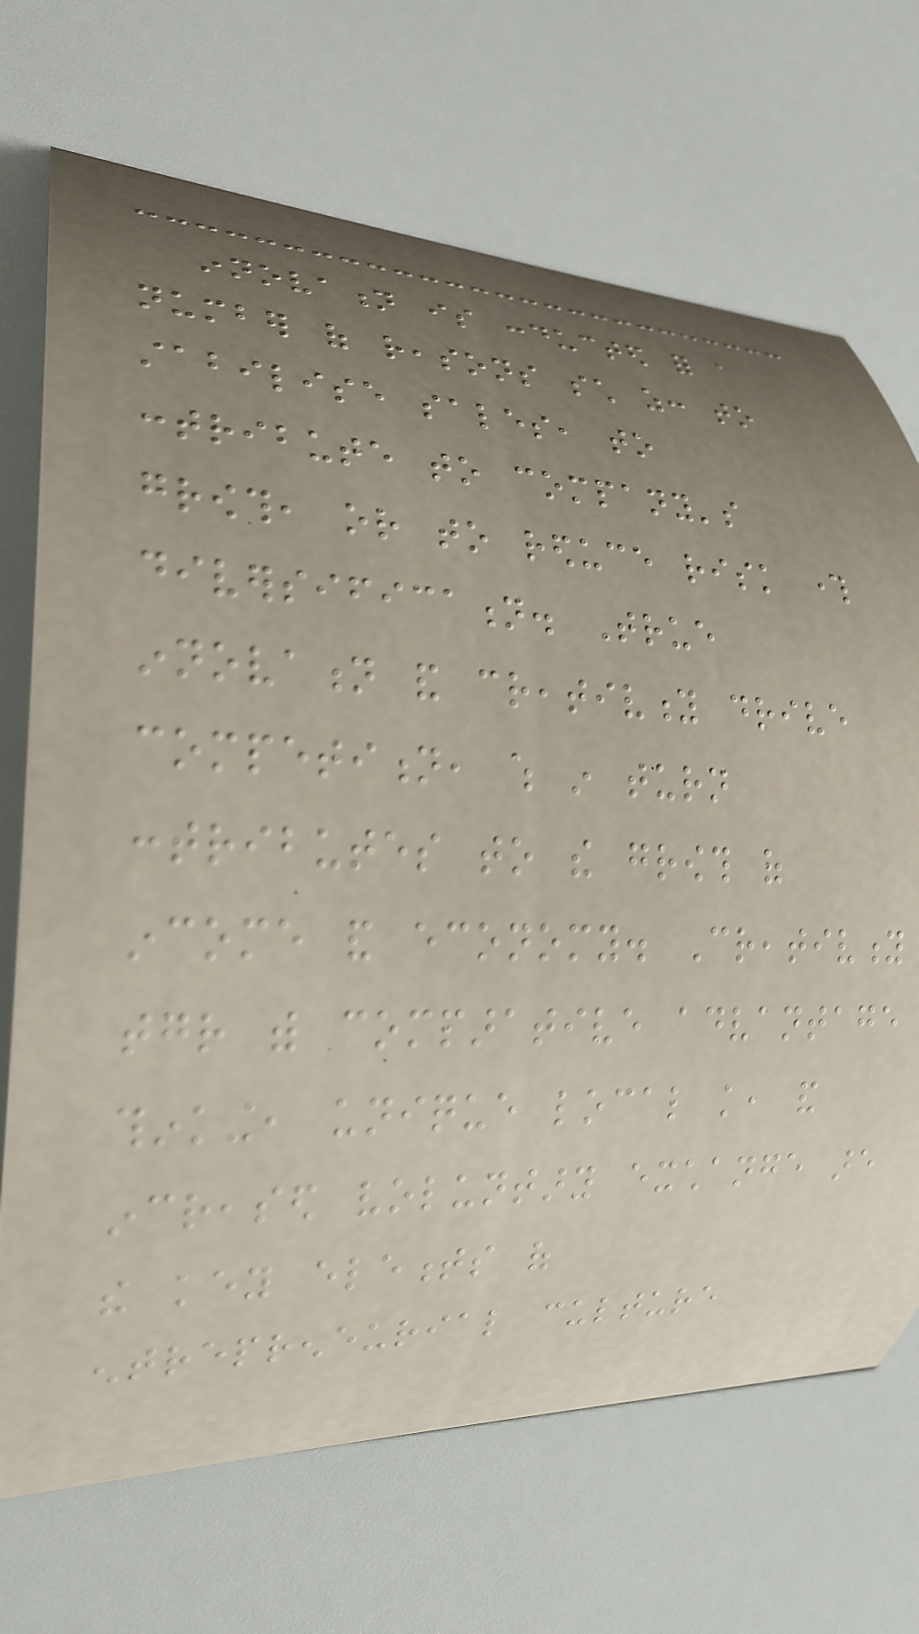innovation is conducted for a
number of reasons such as: to
stabilise sales, to
contribute to company's
growth, or to reduce risk through
diversification. True
innovation and creativity drive
competition, which in turn
contributes to the growth of
income and economy. Creativity
together with comparative advantage
thinking, unique local knowledge, and
increased voluntary exchange are
the key elements of
entrepreneurial culture
